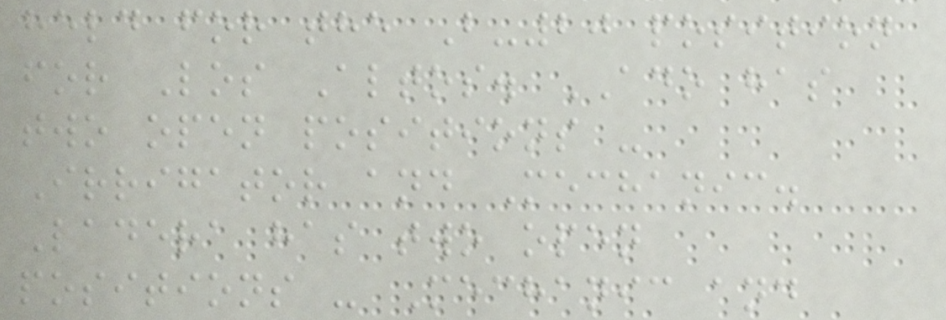held for the B-20 position
for Los Altos. ADO has
two open positions -
Irrigator and Mechanic.
Ladera has two open
positions - Mechanic and
